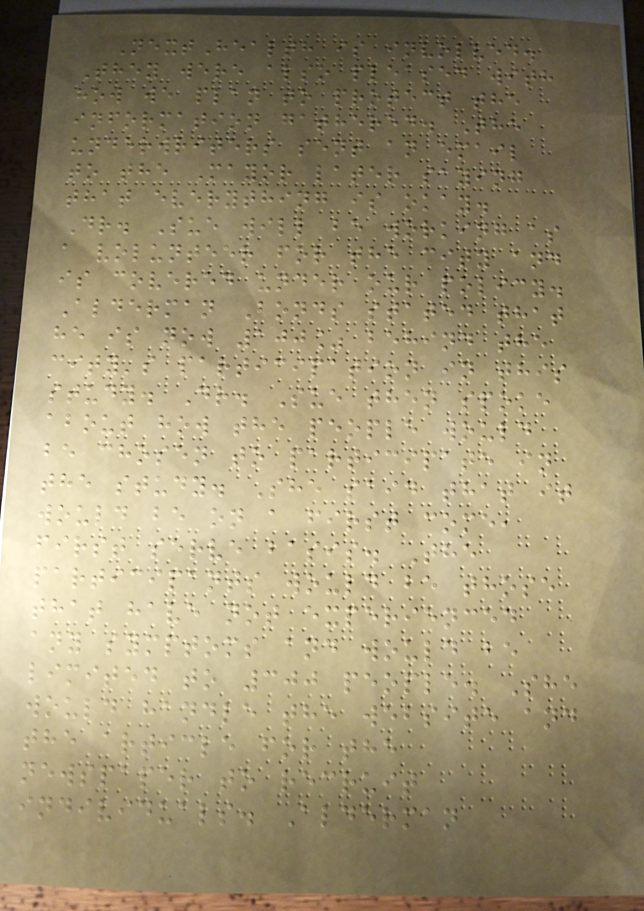NextHealth is involved.
They were also pleased with
how we plan to protect the
information gathered. The
underwriters sent an email
to the Mayor later saying
that everything is okay.
Dr. Sue will be working as
a volunteer for the city and
is covered under our policy.
Alderman Bonds stated that
he is now 100% behind the
city's participation in this
study. Dr. Sue then spoke
about how the people would
be chosen to participate in
the study. She said that it
would be on a first come,
first serve basis. The
participants would be those
that have not experienced
any symptoms and would be
limited to 300 people. She
would handle the website and
the article for the
newspaper to recruit
individuals. Alderman
